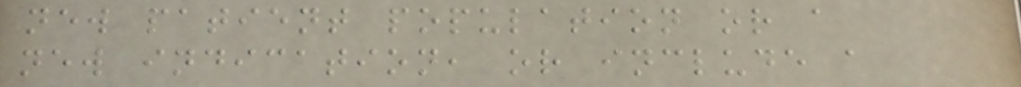new patient population or a
new indication, or include a
